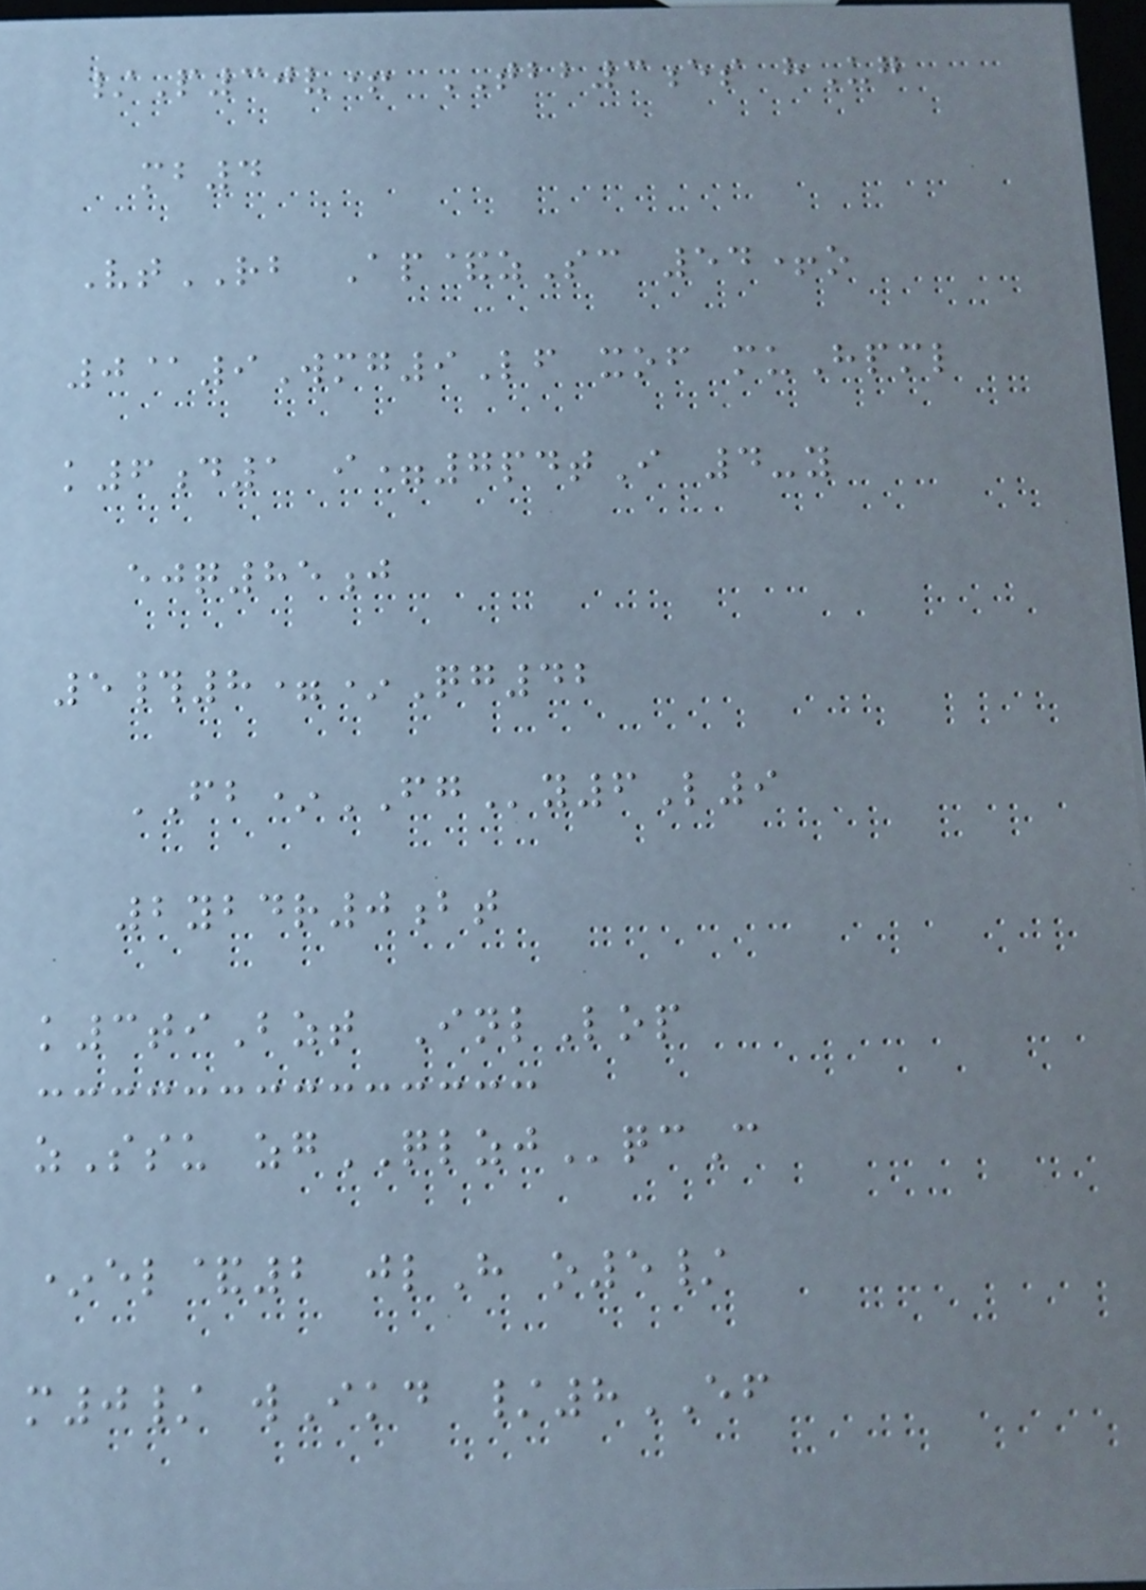/P30v+ TBB3es hUg
mb4
VtRB Ap&zSc 54+o
0@9Wmg9Lf xof muHpml
k6d1 i=7pdtI 4-y
ejq85j
5#8=*Qg42
FB*FGy6L9
2ybdr0bt
k3tiBzt InlLop
zSsu zgQLZJqcC
*el&2 jlH o5/
m0/ wIkd /8EF
